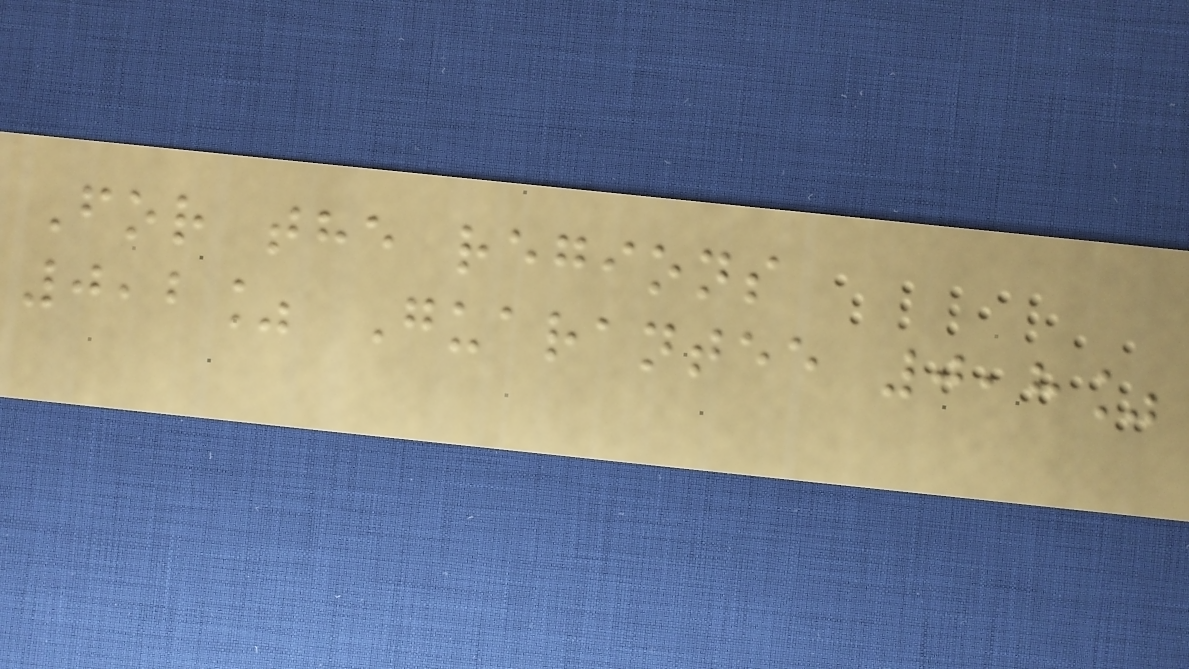For the regions
0,2% Guarantee 0,8%
